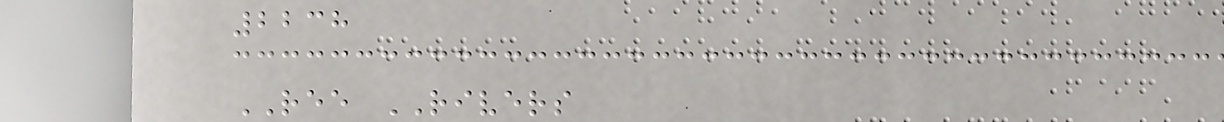2238
REE RIVERS
